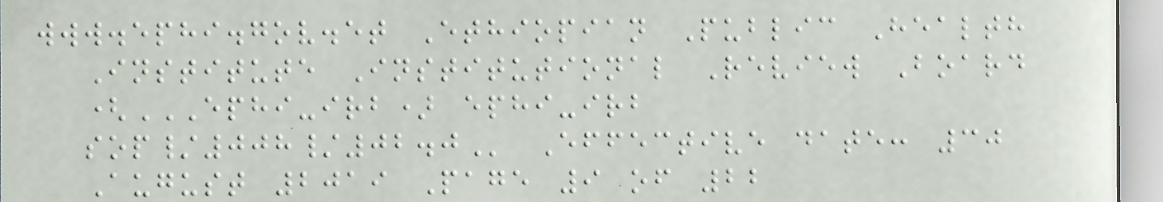www.ephi.gov.et Ethiopian Public Health
Institute Institutional Review Board
(EPHI-IRB) EPHI-IRB
SOP/008/02.0 Effective date: 30
August 2019 Page 9 of 22
